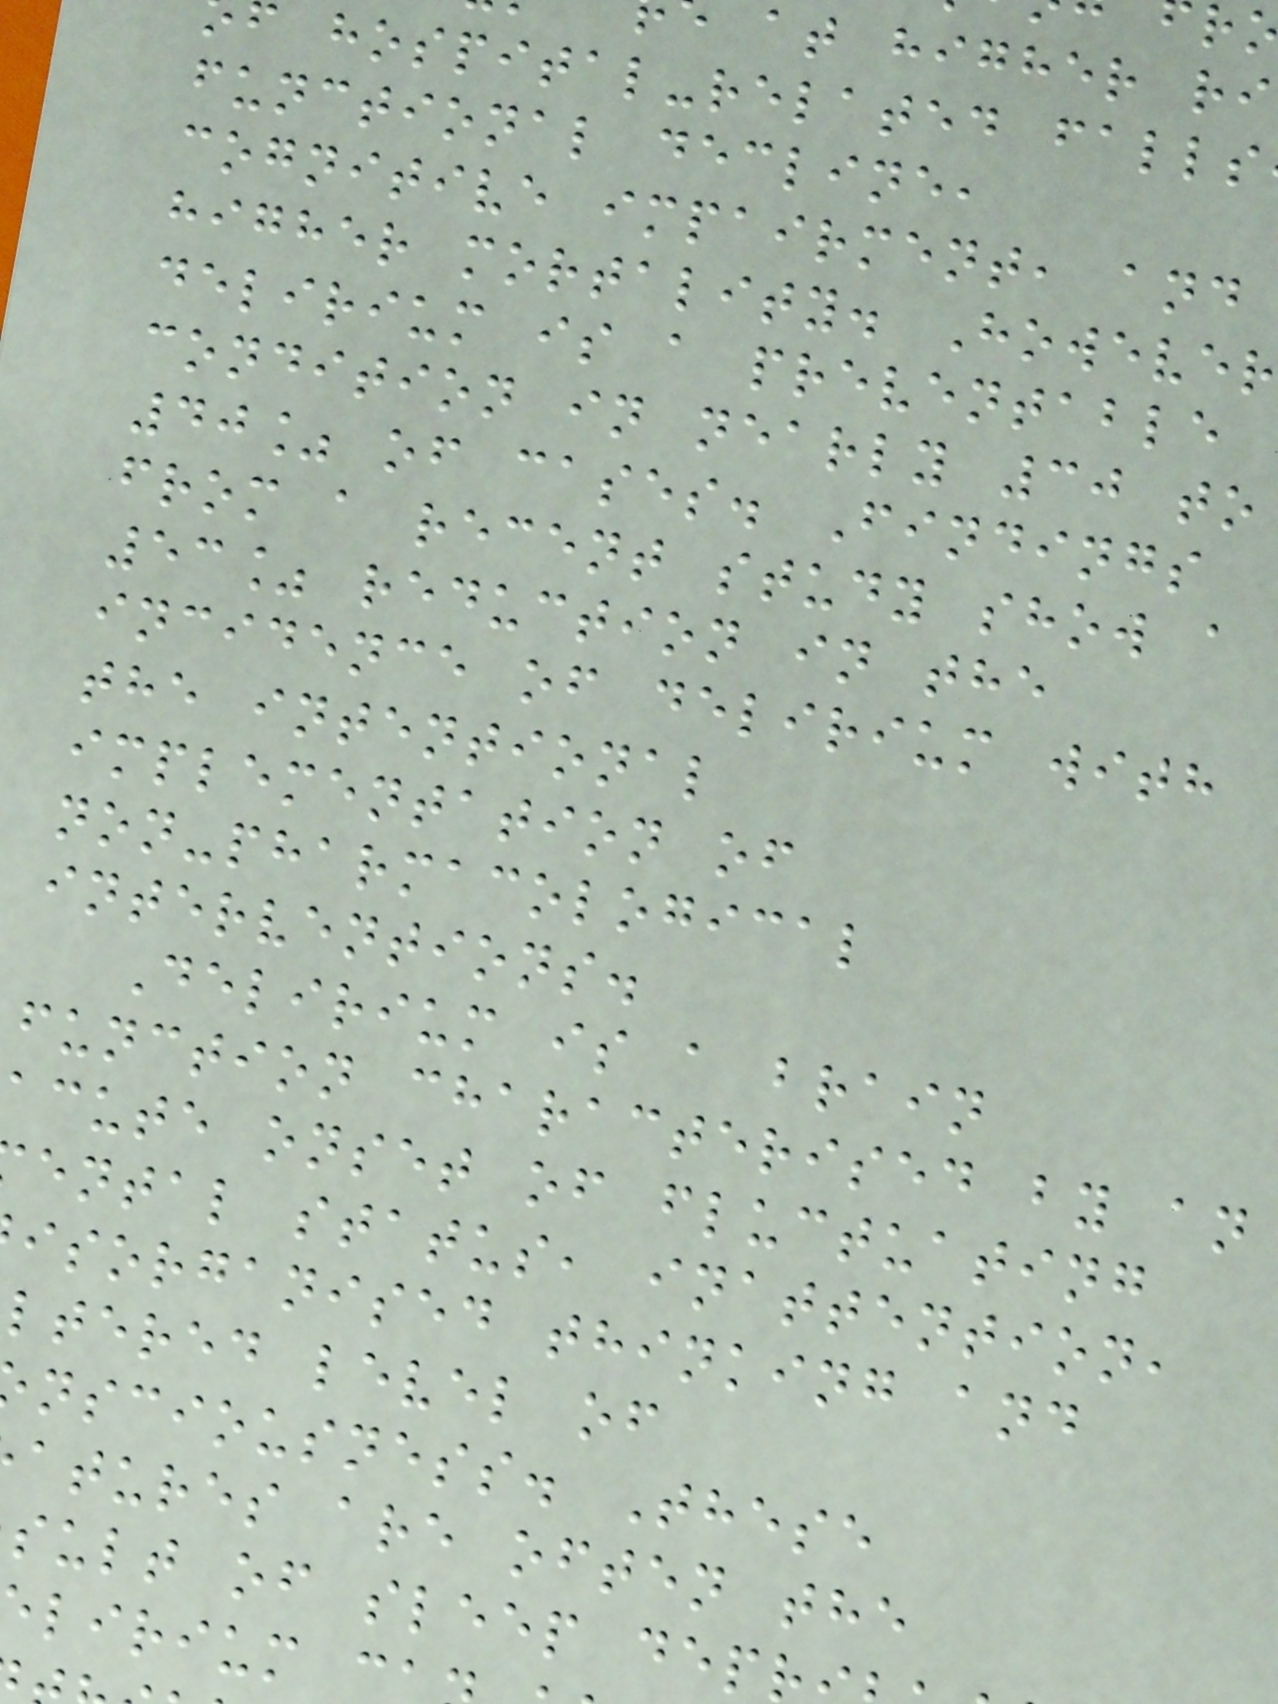at higher ri
hospital-related falls
functional decline,
cognitive impairment, and
higher mortality. However
delirium is a preventable
condition in nearly 30 to
40% of cases. Findings
from a recent study show a
53% reduction in the
incidence of delirium with
the intentional
implementation of
non-pharmacological
interventions.
Delirium is a brain
function characterised by an
acute onset of fluctuating
ental status, inattention,
isorganised thinking and
ltered level of
nsciousness. These
atures are often the
sult of sleep dep
lirium c
